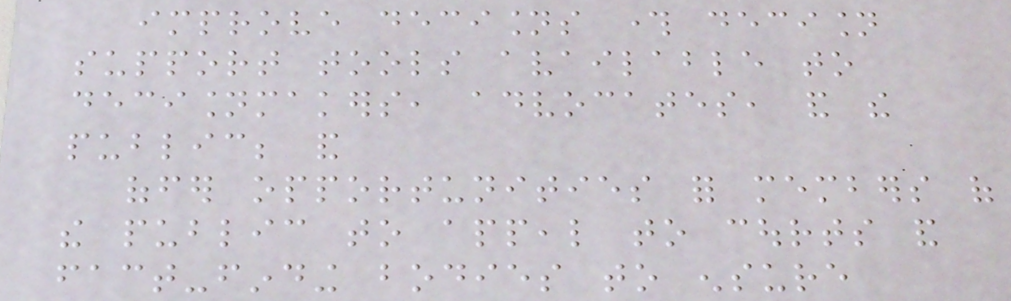improve decisions through decision
support tools available to
decisionmakers, advocates, and the
public; and
offer opportunities for members of
the public to appeal to courts and
fact-finding bodies to ensure
